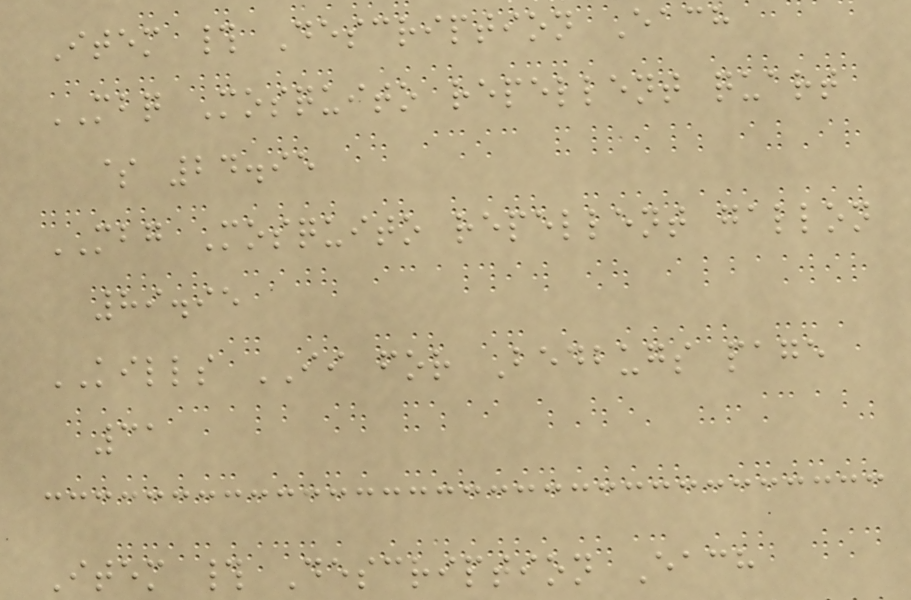Item # Description Each
MBQ Mosquito repellent quart
$ 24.95
MBG Mosquito repellent gallon
89.95
KILLS II for Bedbugs page
31
Item # Description Each
